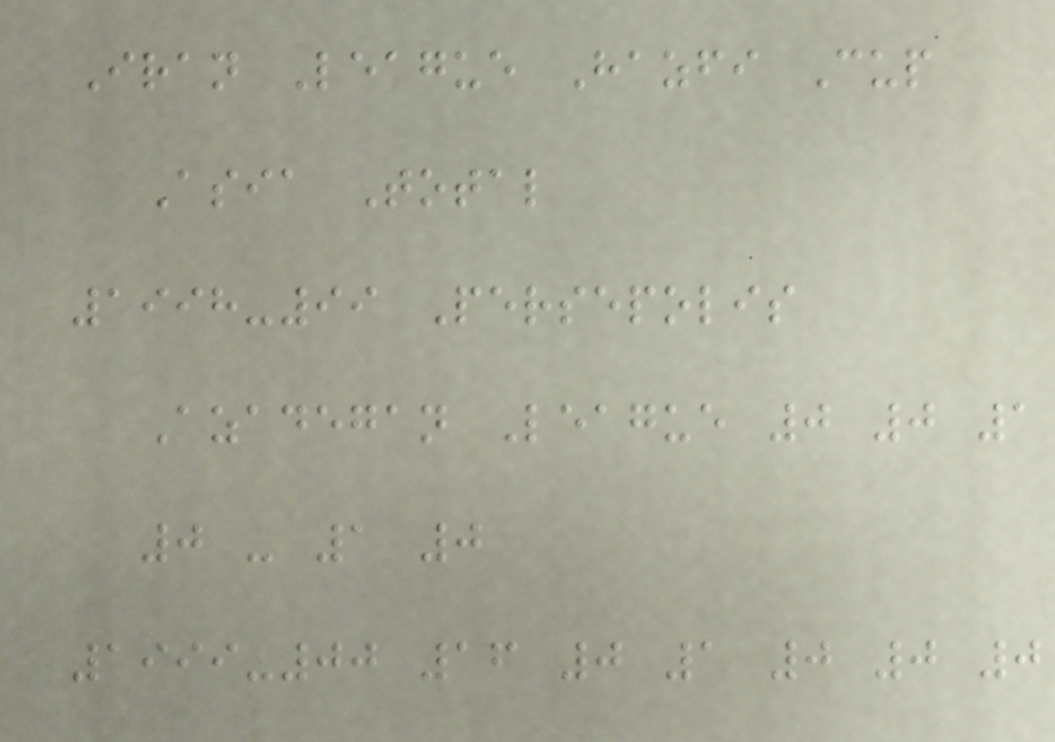Iran League Hazfi Cup
Asia Total
1998-99 Persepolis
Azadegan League 0 0 1
0 - 1 0
1999-00 16 0 1 0 0 0
